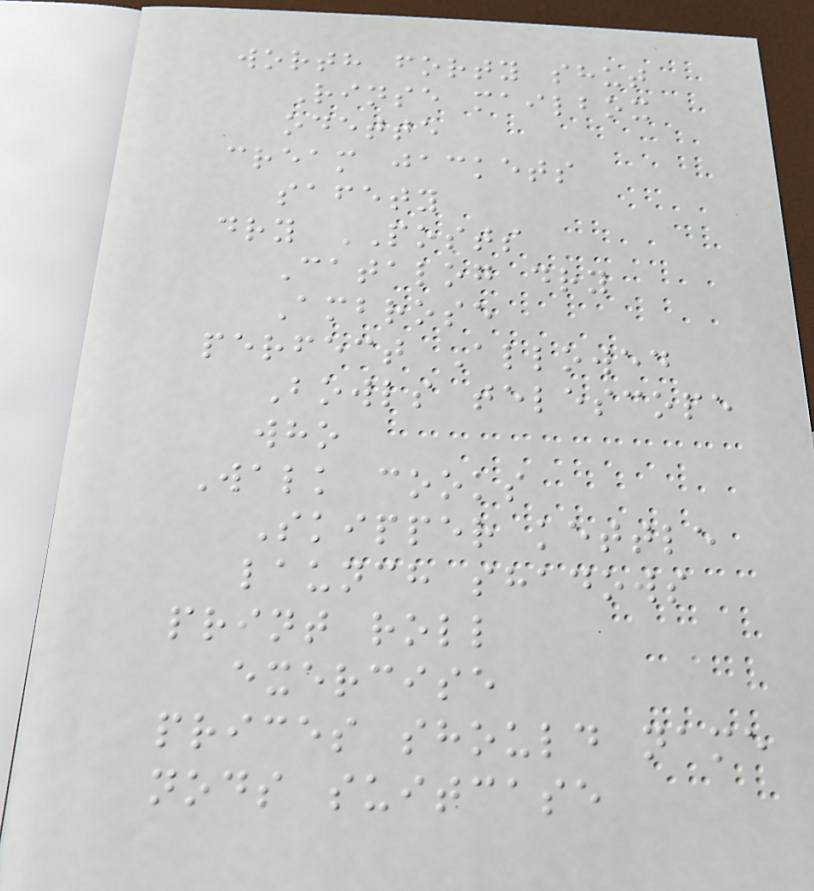worth forty shut
Rinse mailbox
odette
cream jackets
safety
dry POSTS
Catalog dry
Ambrose
perfect Allowed
Bowls telescope
who
Walk cooks
Skipper kettle
launch shadows
print roll
exercise
prices should name
nods suitcase
